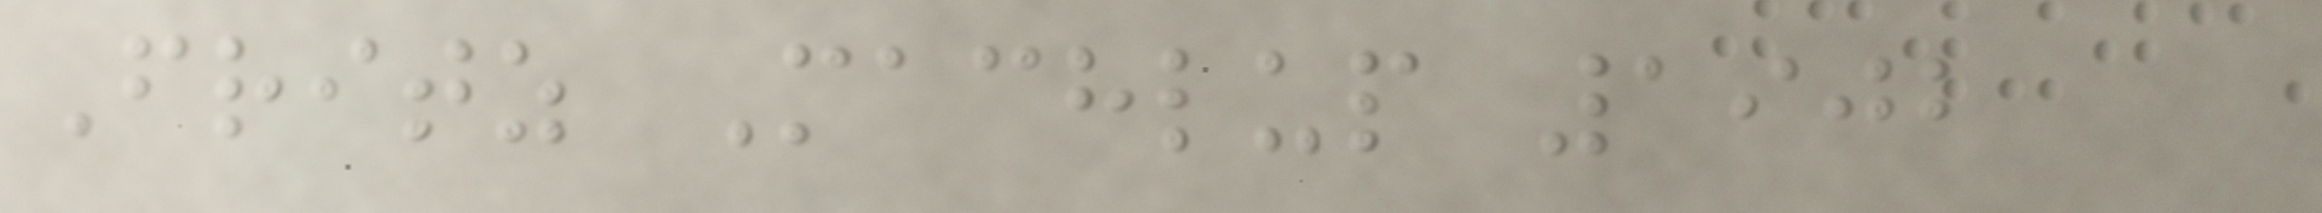Fritz Machlup 1902
